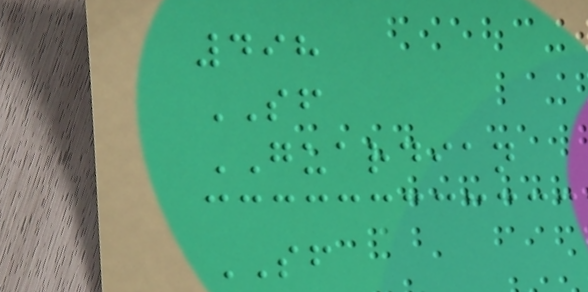498
SF
GUARDIAN
SF
